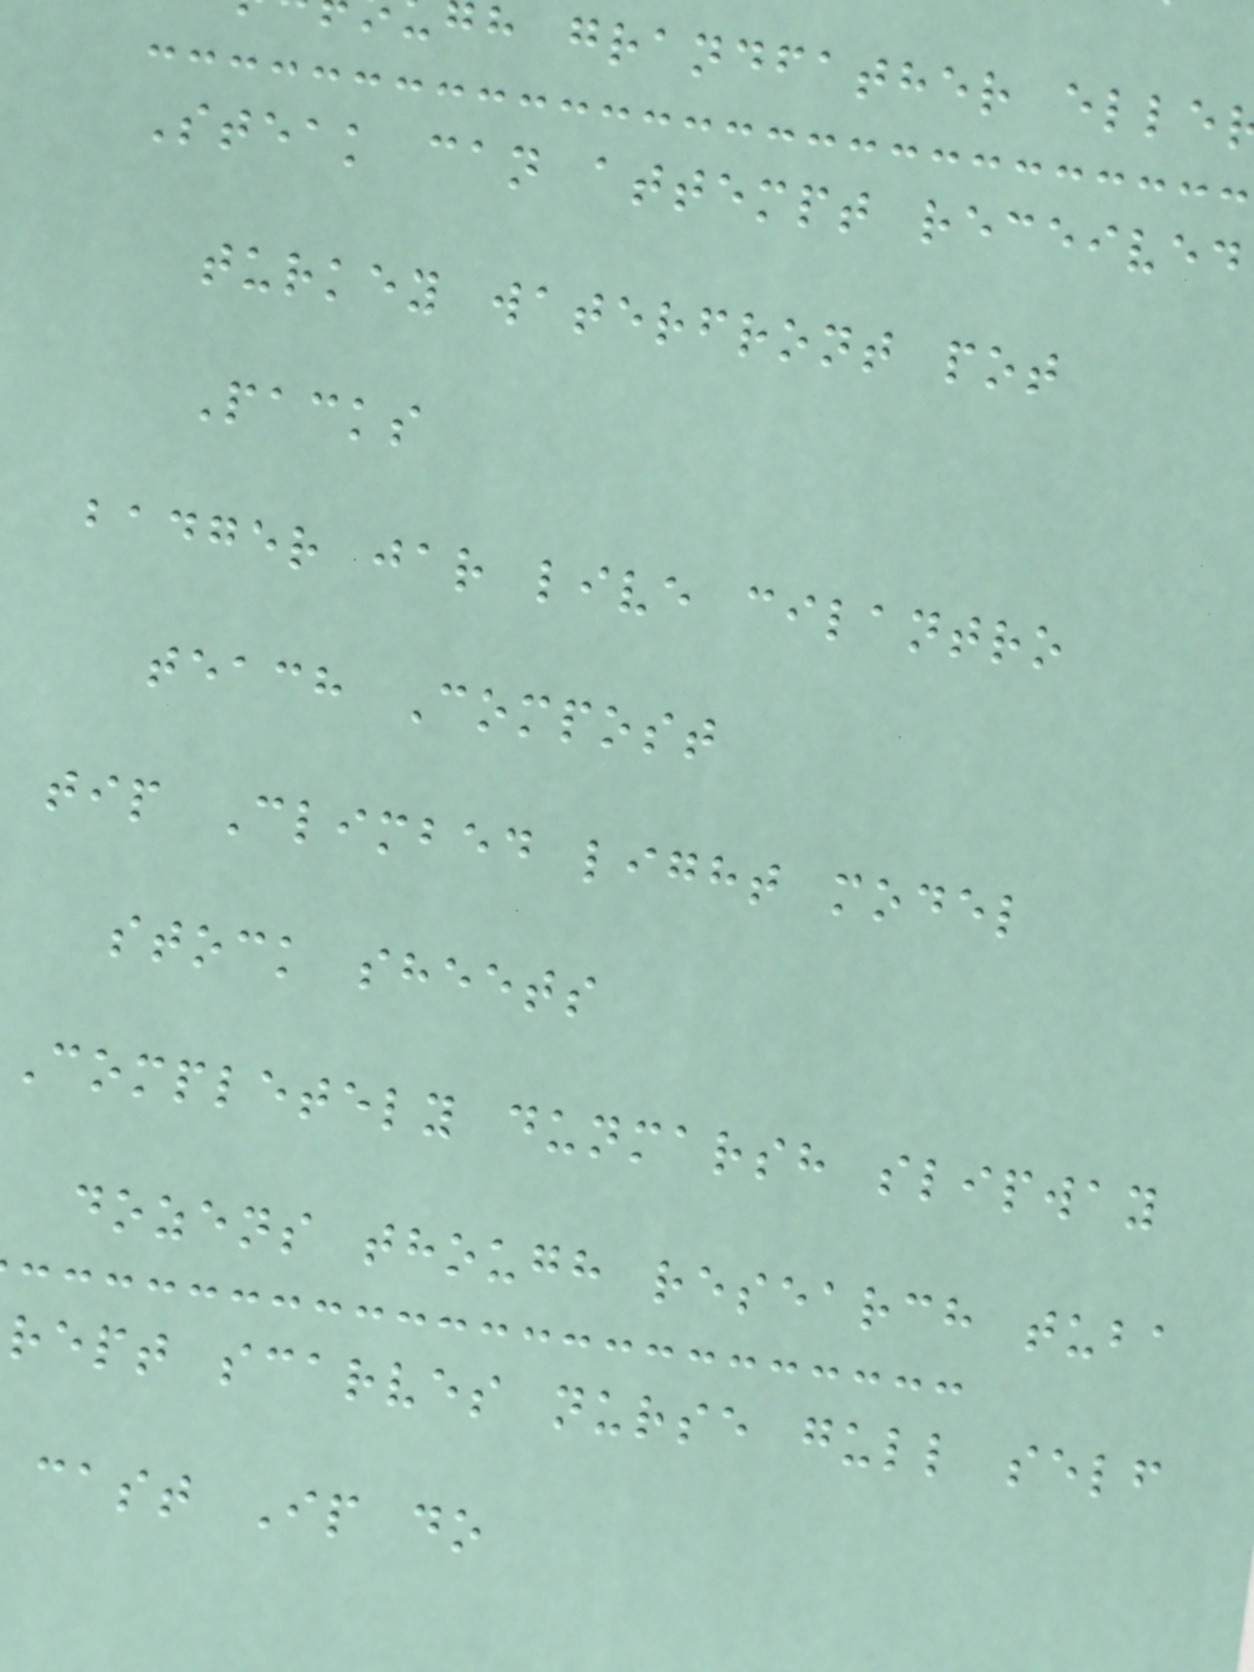h grandfather elle
Steak can attempt received
turkey waterfront pot
Packs
badger jar live cilantro
teach Compost
tip Climbed light model
stock sheets
Completely dunmarsh slipway
dozens though research tuba
rept scarves nurse gull self
cast Ip do
